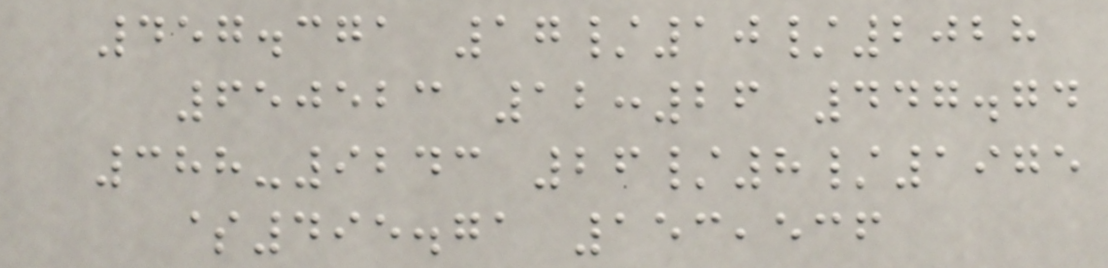457.371 17/10/2028
650523 12:26 447.74
388-9243 26/8/1975
$495.71 153,536
